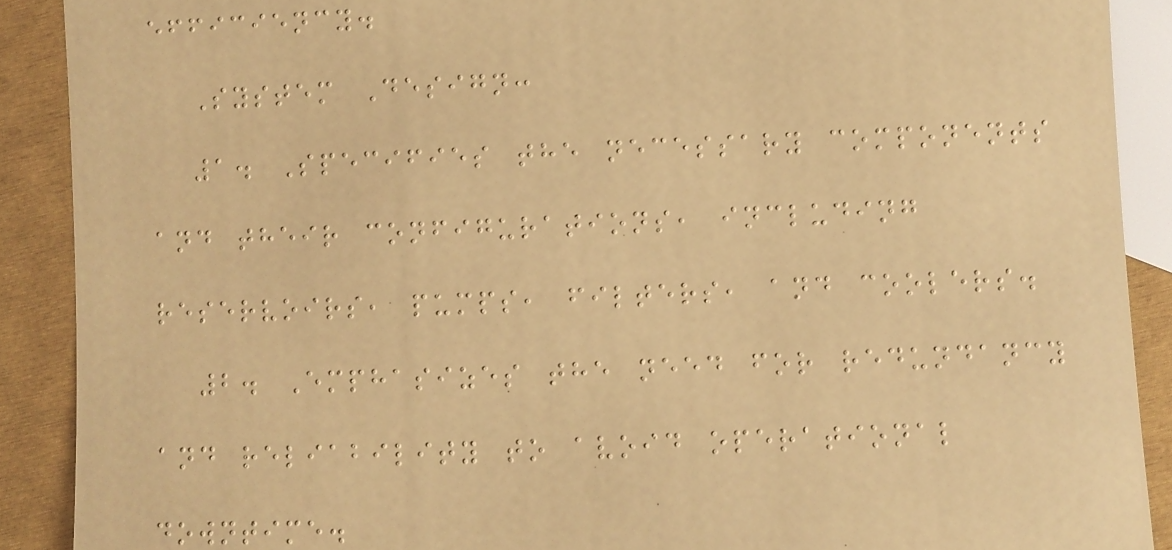efficiency.
System Design:
1. Specifies the necessary components
and their configurations, including
reservoirs, pumps, filters, and coolers.
2. Emphasizes the need for redundancy
and reliability to avoid operational
downtime.
